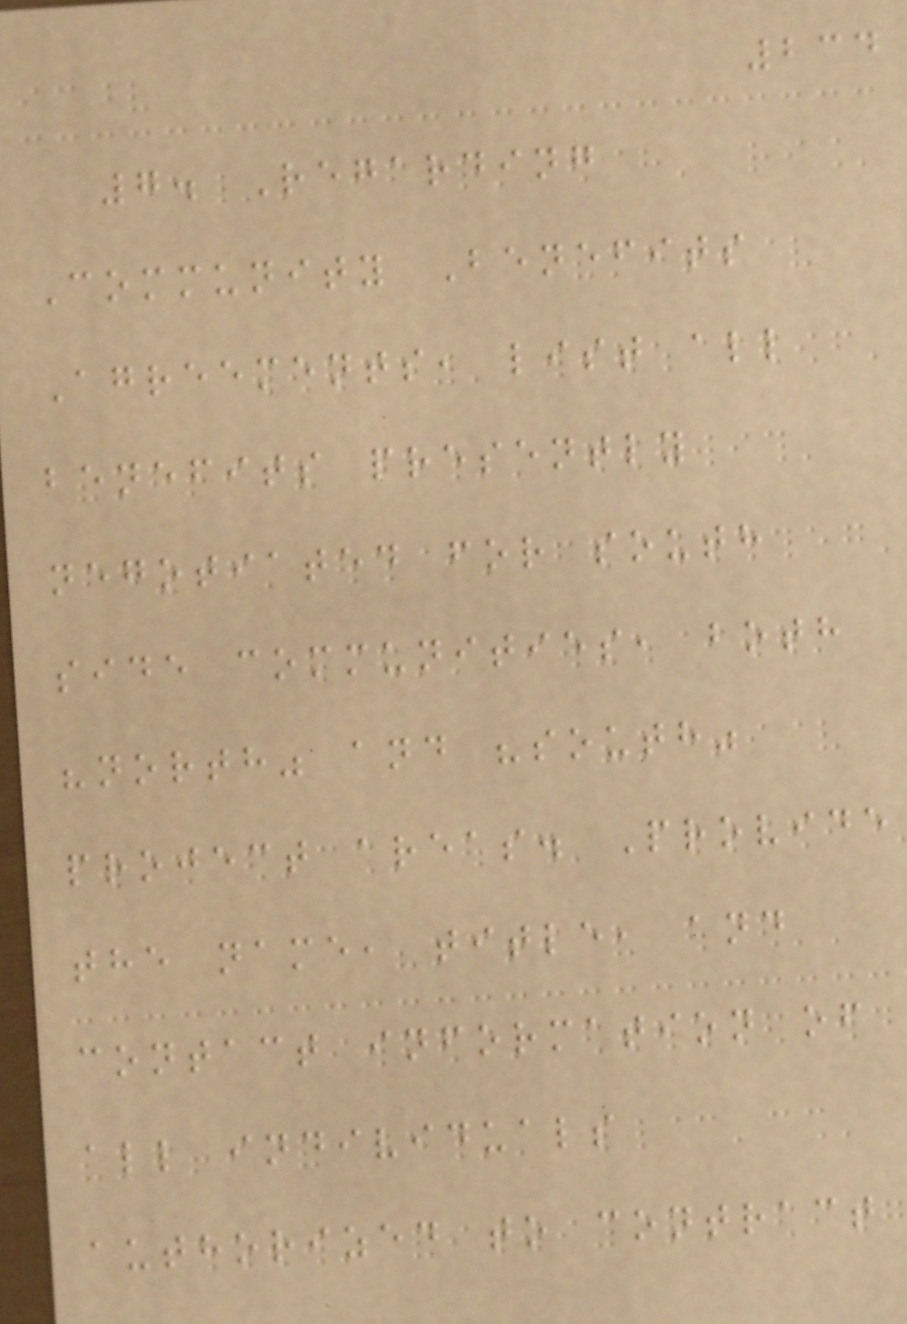234
7. Regarding
Community Benefits
Agreements, list all
benefits presently
negotiated for south
side communities, both
"north" and "south"
project areas. Provide
the name, title, and
contact information of
all individuals
authorized to contract
